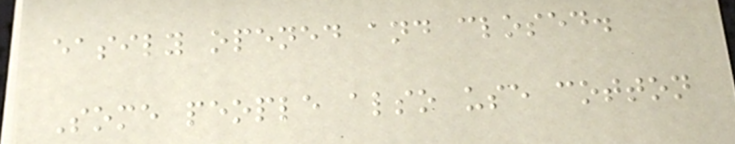easily opened and closed.
Some people also use cotton
